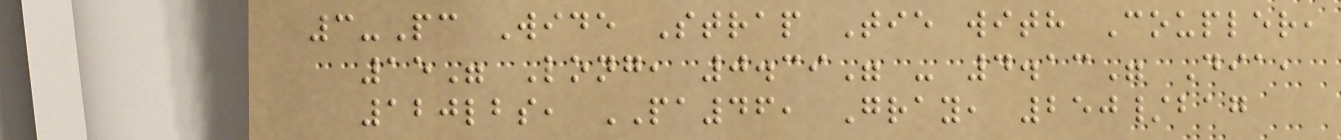3-Pc Wide Strap Tie with Coupler,
15" Long, 0.39" - 4.13" Dia,
120lbs, PA46, Gray, 250/bag
